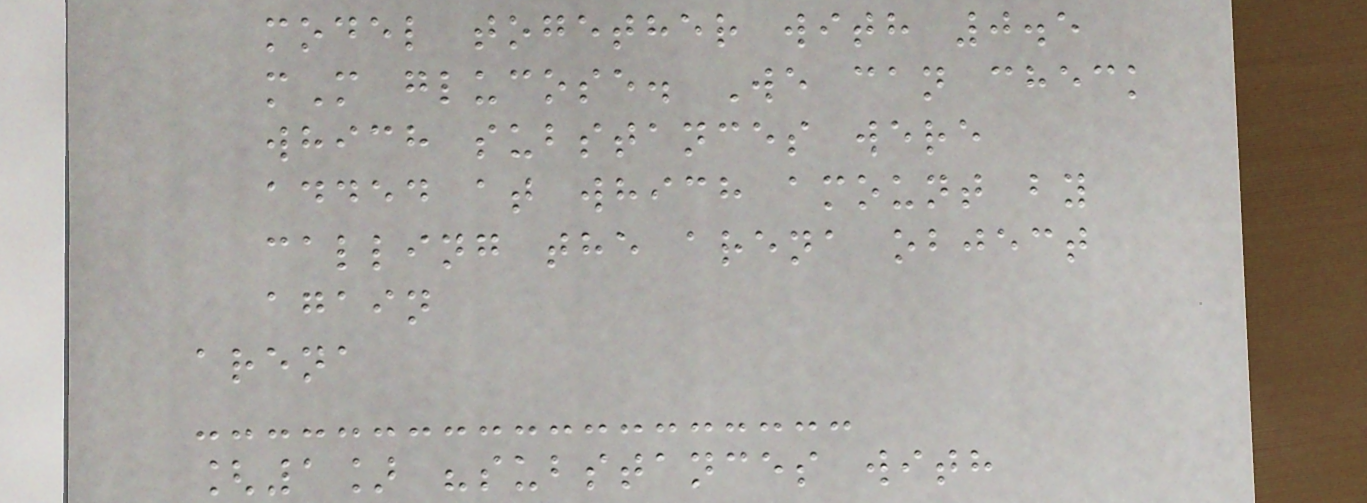model together with 0.5
mM glucose. We can check
which substances were
added at which amount by
calling the arena object
again
arena
[1] "substances with
